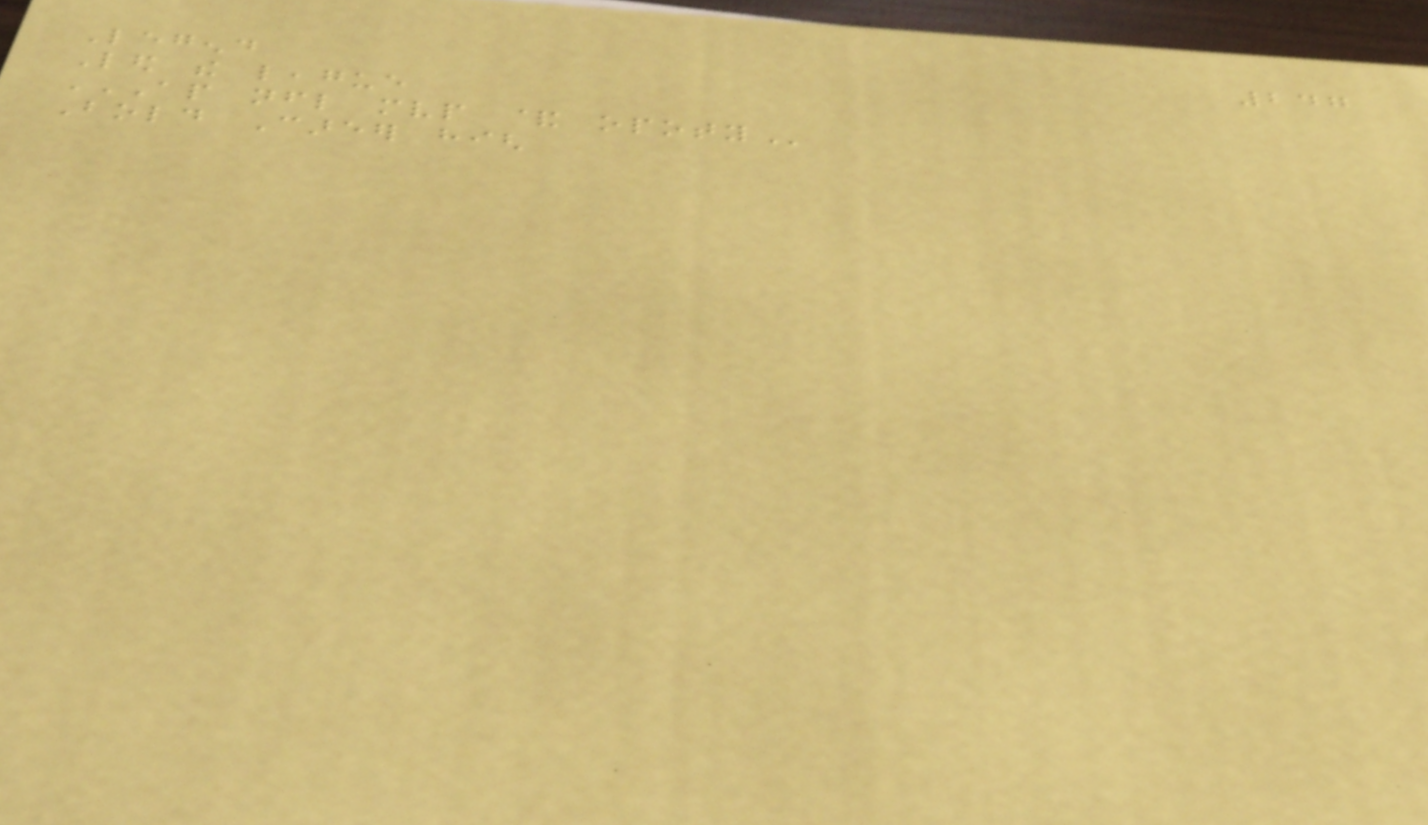247
Legend
Led the league
AP NFL MVP & OPOTY
Bold Career high
